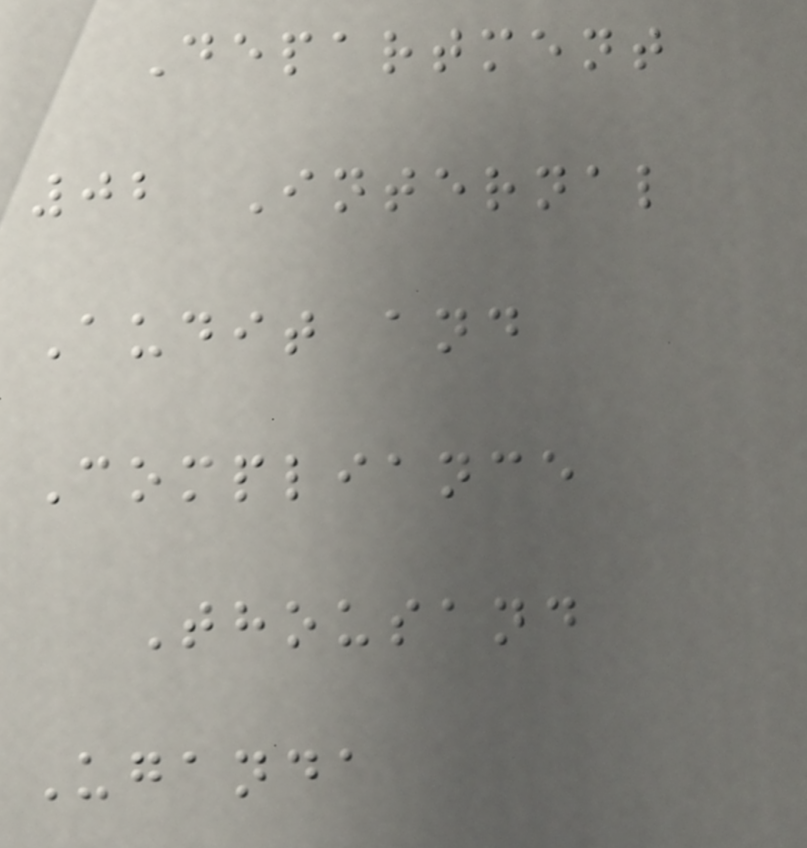Department
02 Internal
Audit and
Compliance
Thousand
Uganda
